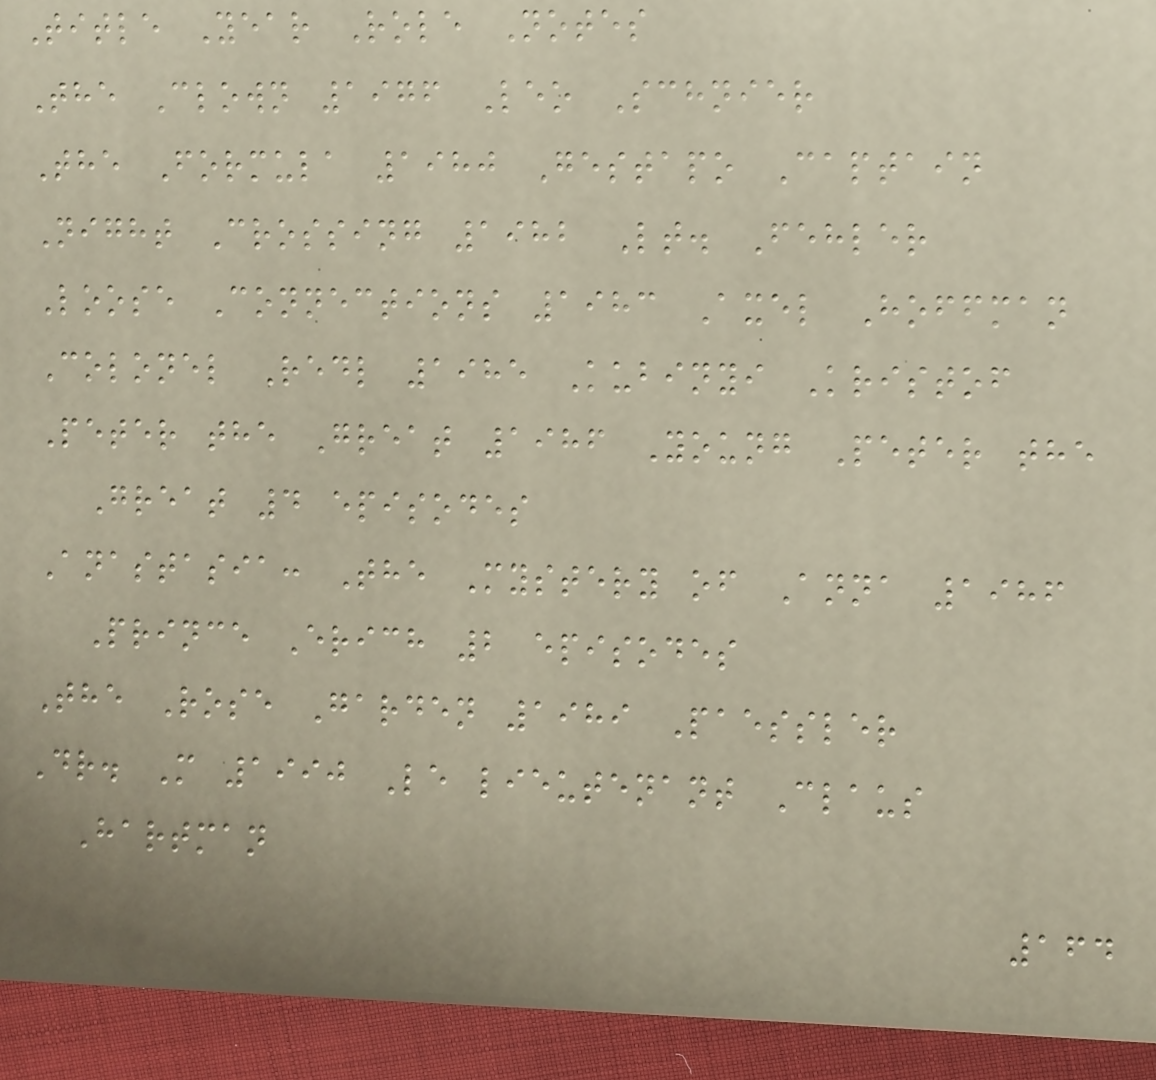Title Year Role Notes
The Clown 1976 Leo Schnier
The Formula 1980 Gestapo Captain
Night Crossing 1982 Lt. Fehler
Loose Connections 1983 Axel Hoffman
Colonel Redl 1985 Kubinyi Kristof
Peter the Great 1986 Young Peter the
Great 4 episodes
Anastasia: The Mystery of Anna 1986
Prince Erich 2 episodes
The Rose Garden 1989 Paessler
Dr. M 1990 Le lieutenant Claus
Hartman
164
